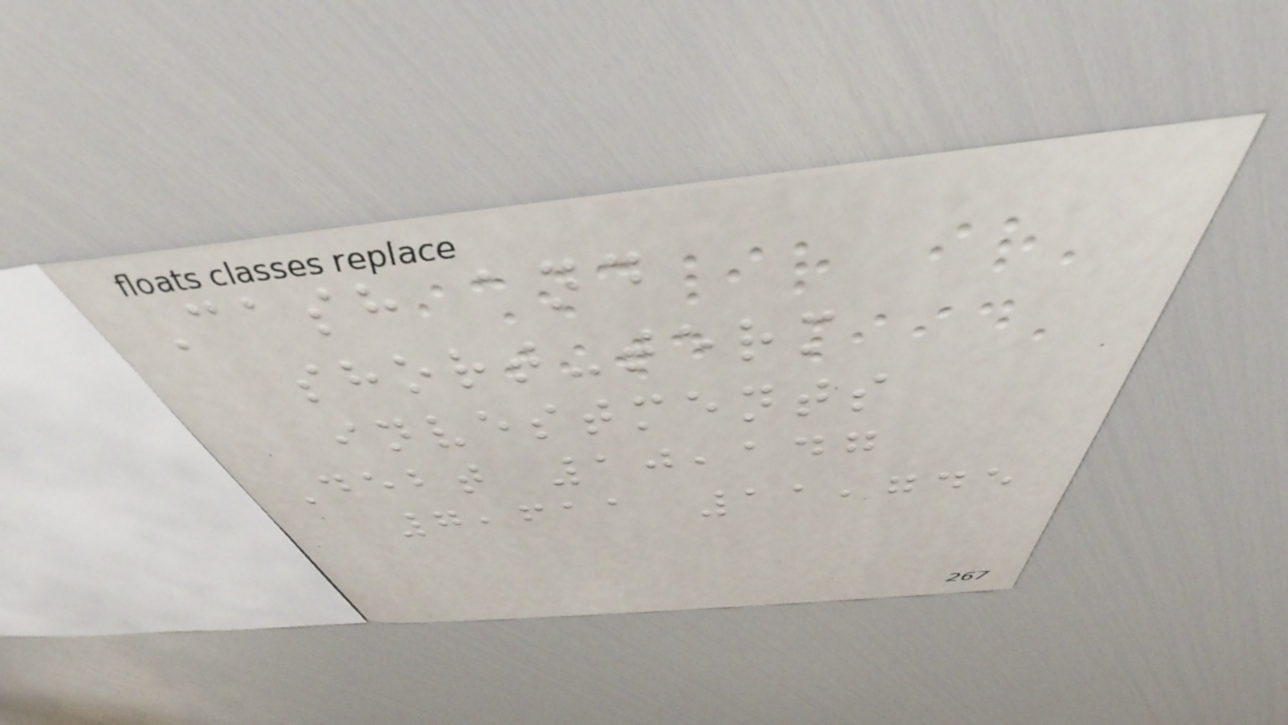Cash and
short-term
investments
Debt 10,147
7,611 11,745
